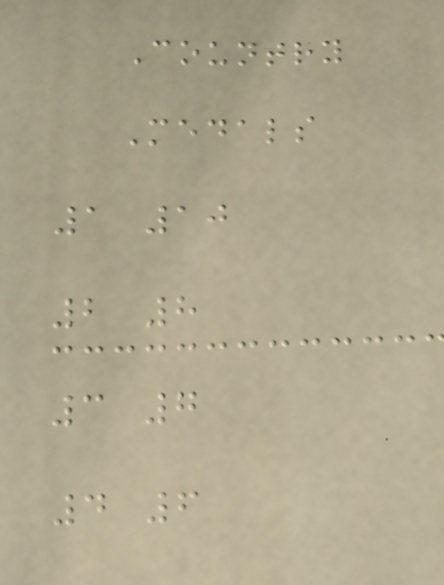Country
Medals
1 10
2 8
3 7
4 6
